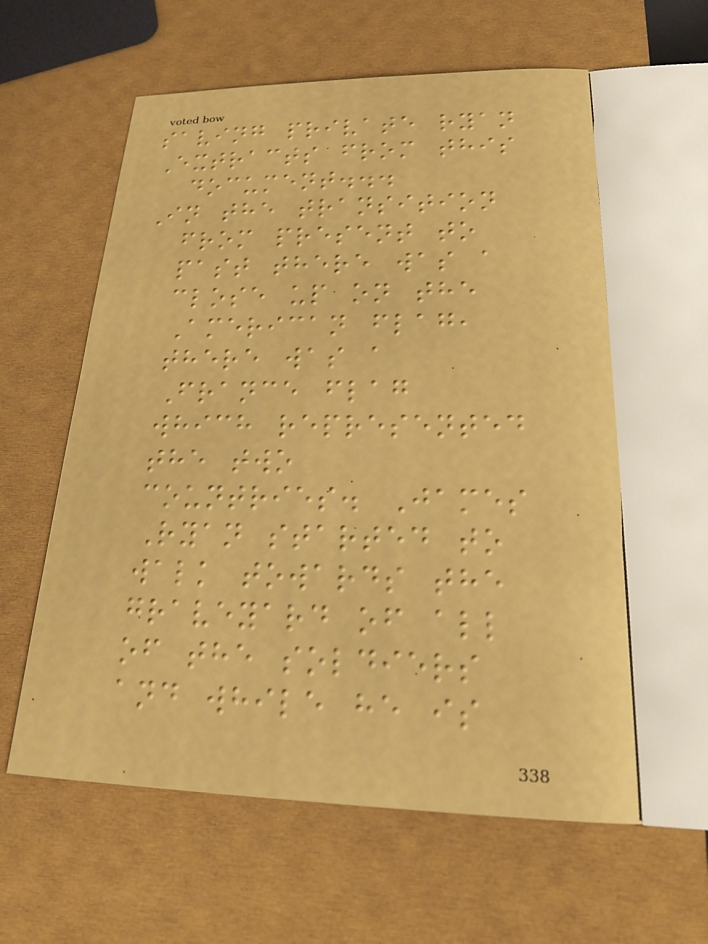saving private ryan
Extracts from this
document...
In the transition
from present to
past there was a
close up on the
American flag,
there was a
France flag
which represented
the two
countries. James
Ryan started to
walk towards the
graveyard of all
of the soldiers
and while he is
